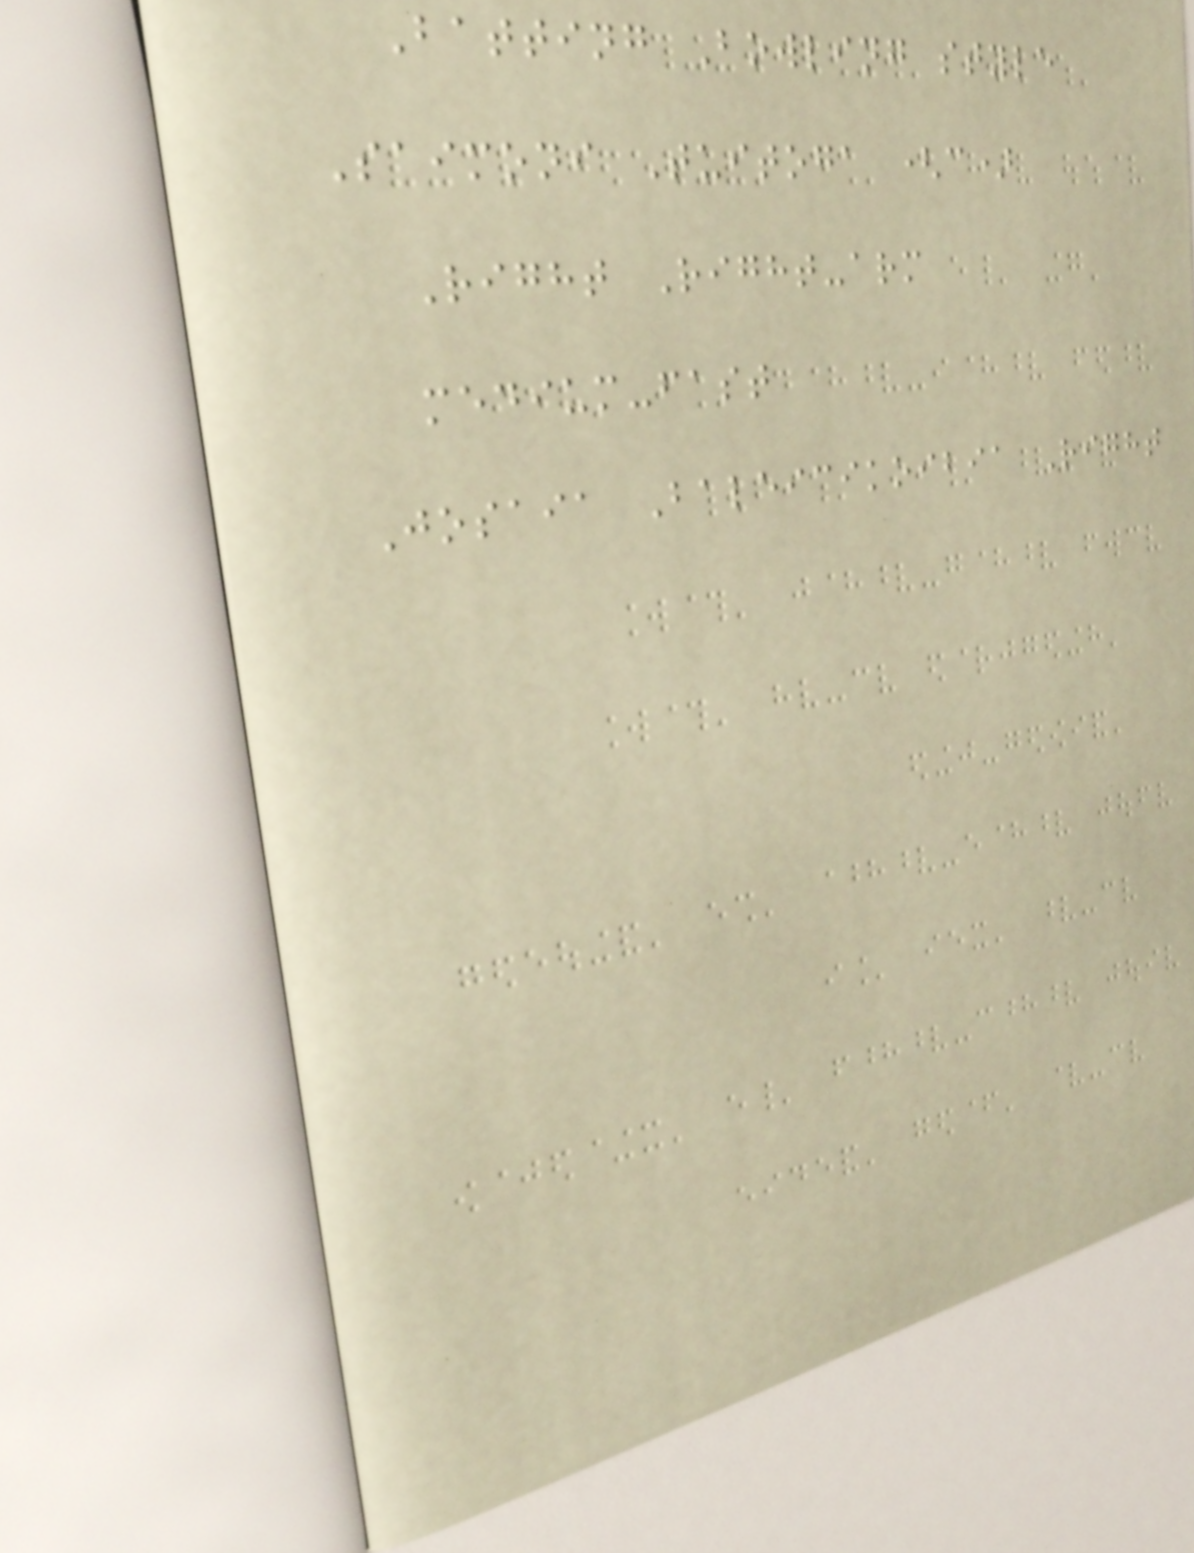Batting Bowling style
Saimoni Tuitoga (c)
Right Right-arm
medium-fast
Josaia Baleicikoibia Right
